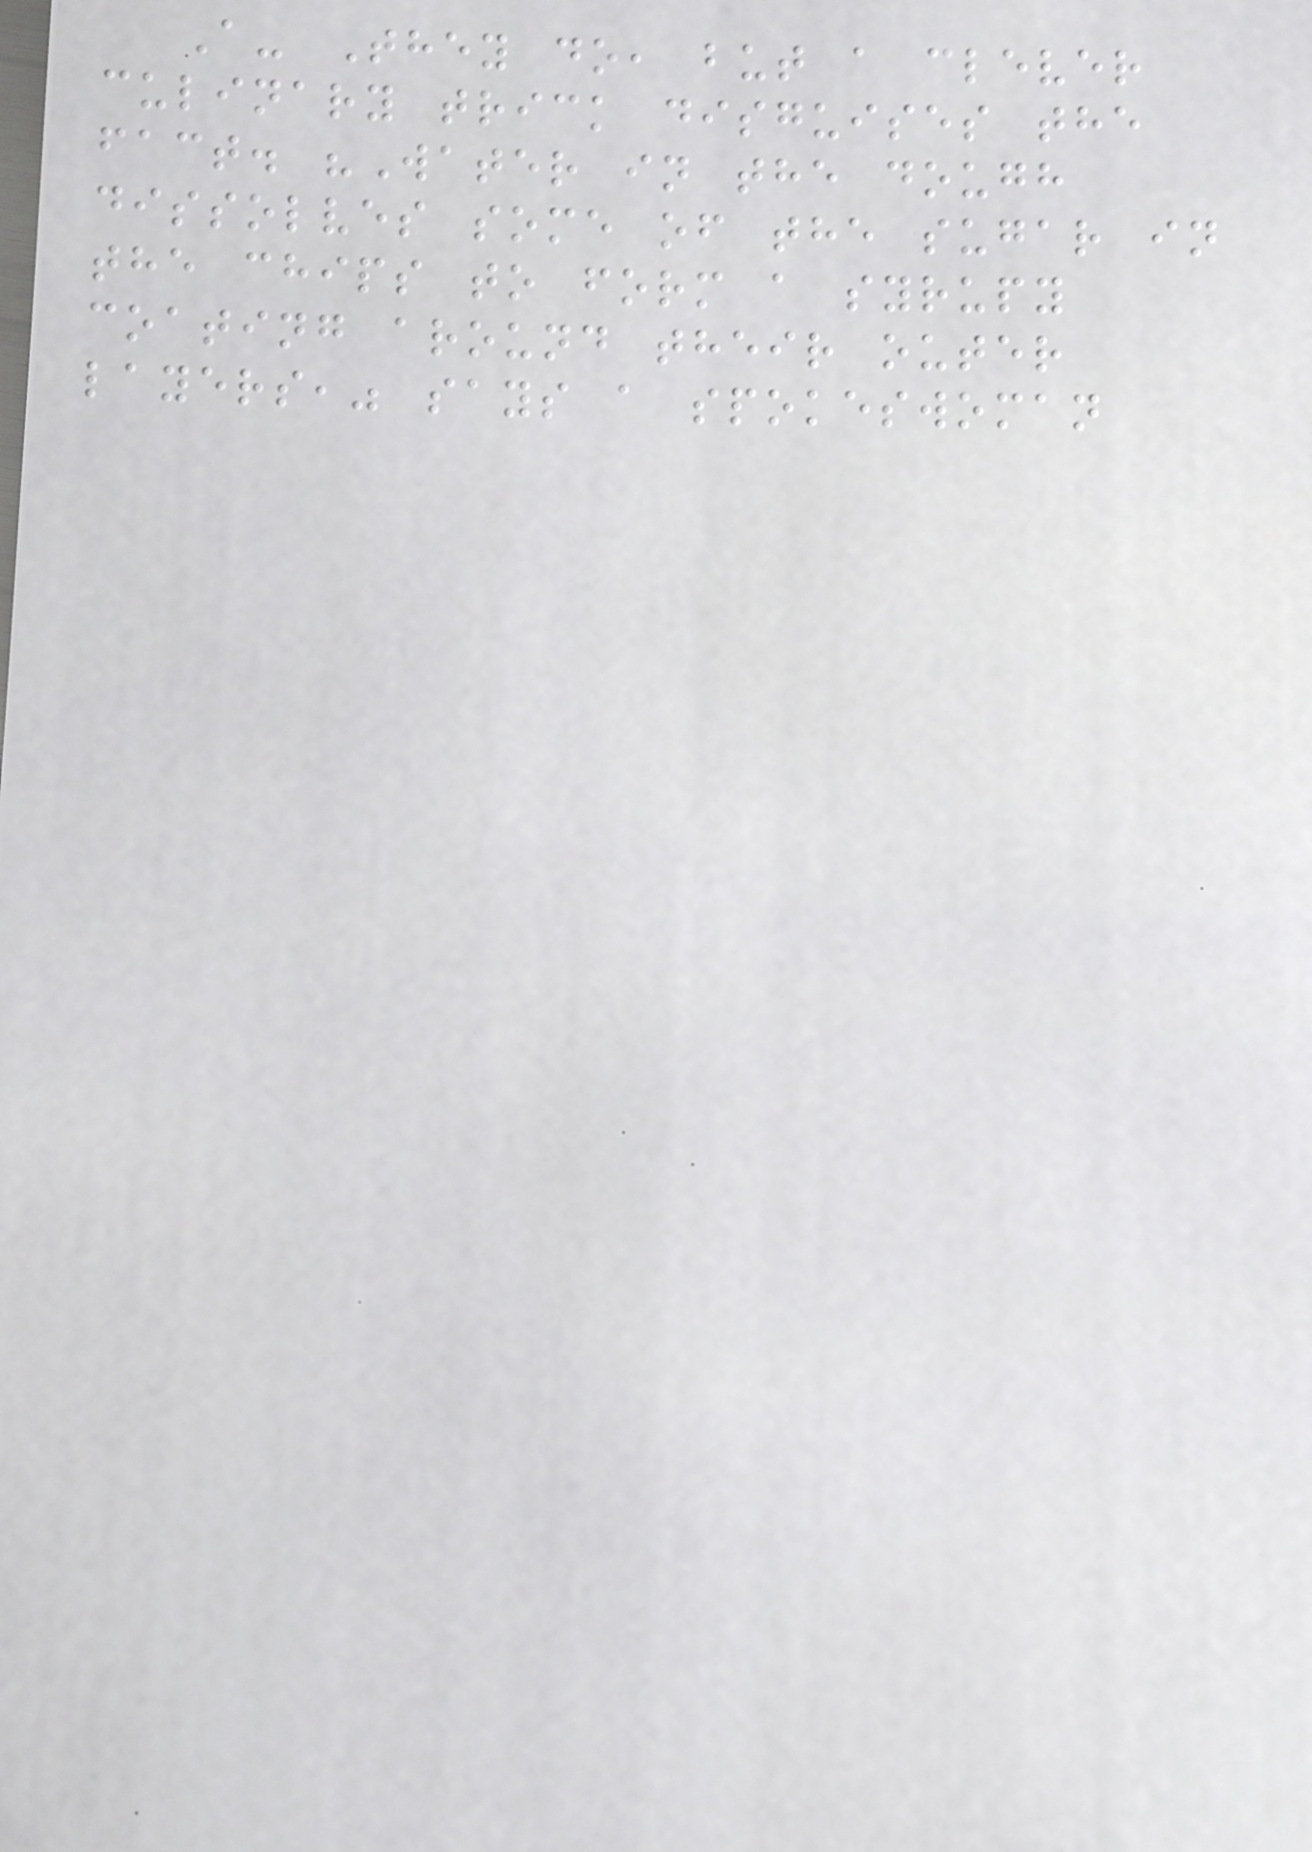A- They do, but a clever
culinary trick disguises the
fact. "Water in the dough
dissolves some of the sugar in
the chips to form a syrupy
coating around their outer
layers," says a spokeswoman
